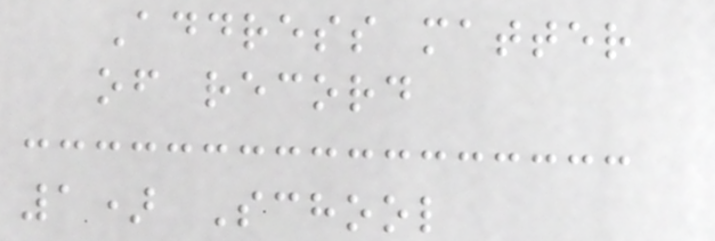Address matter
of record
1) School
